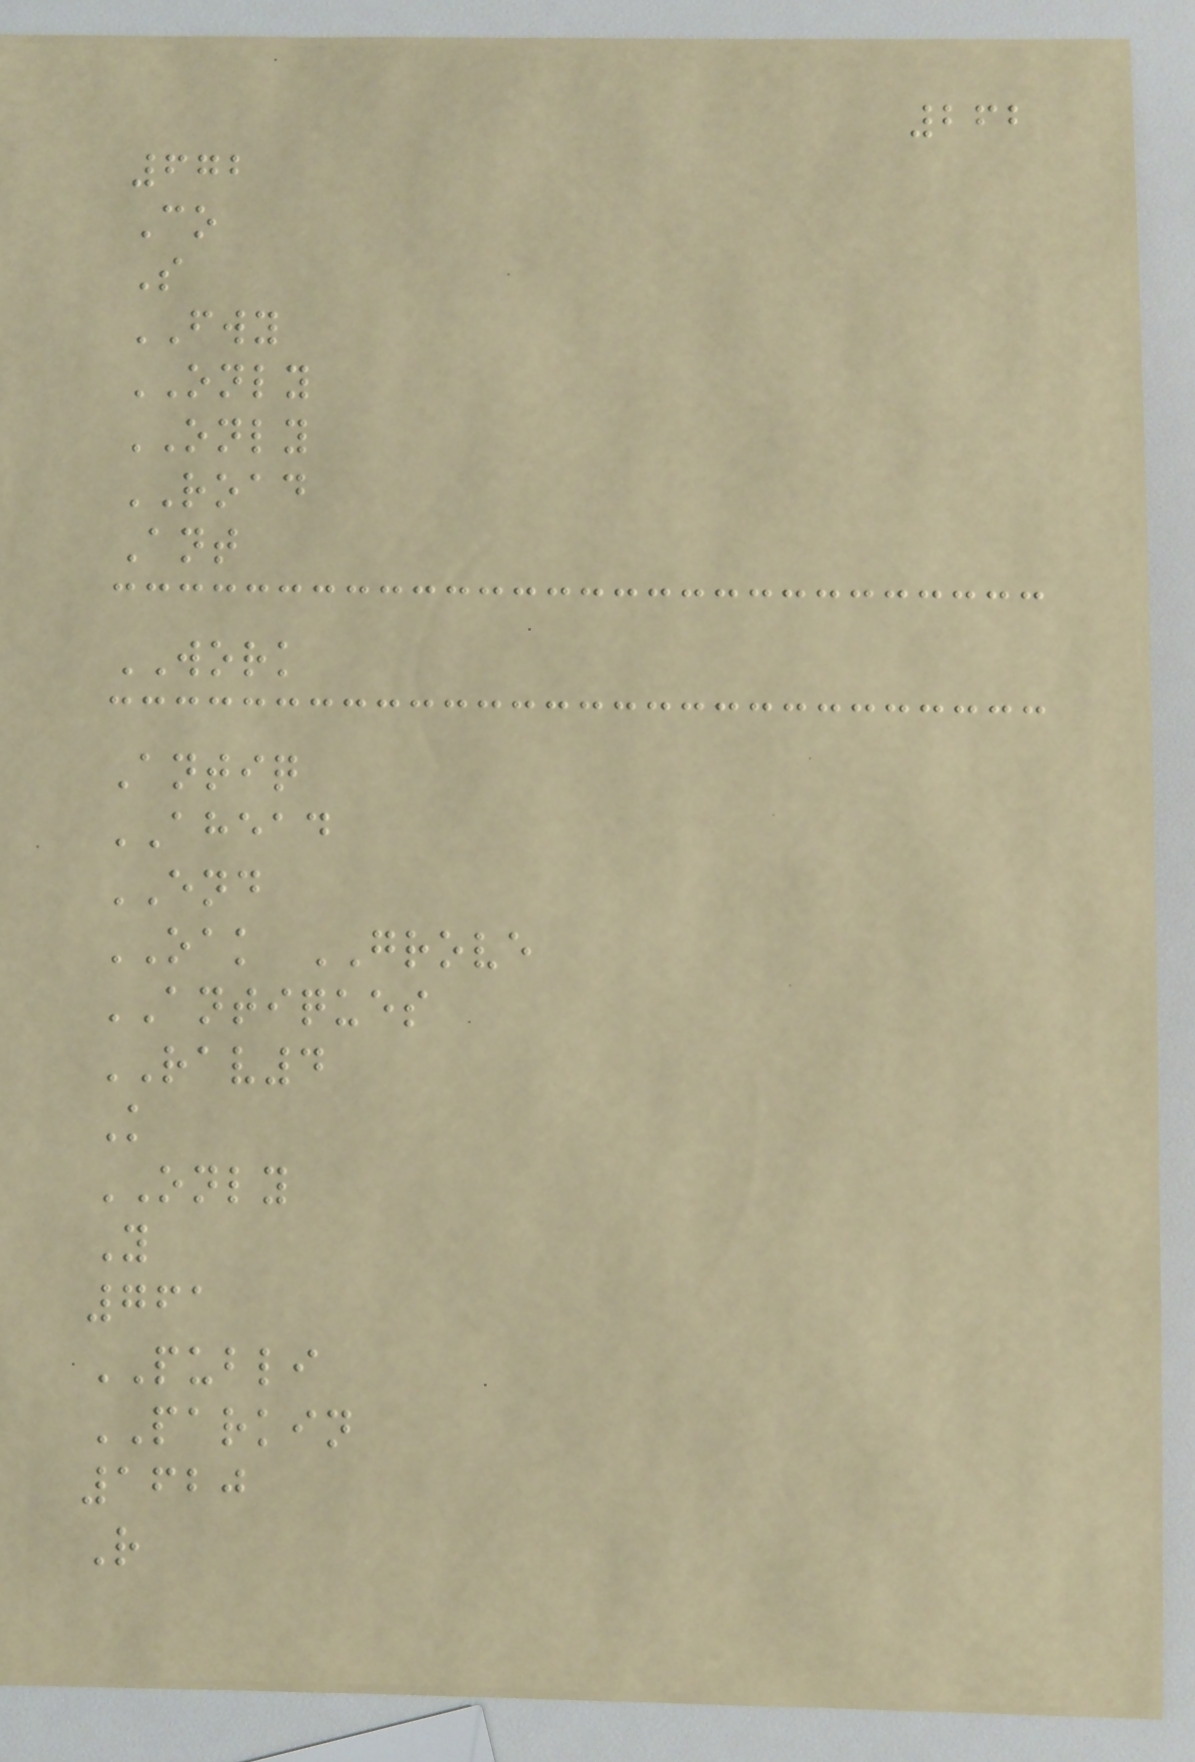262
672
Co
S
FWY
ONLY
ONLY
ROAD
Ant
WORK
Antiq
AHEAD
END
OAK GROVE
ANTIQUES
RAV4
K
ONLY
Y
761
PUBLI
PARKIN
1620
R
